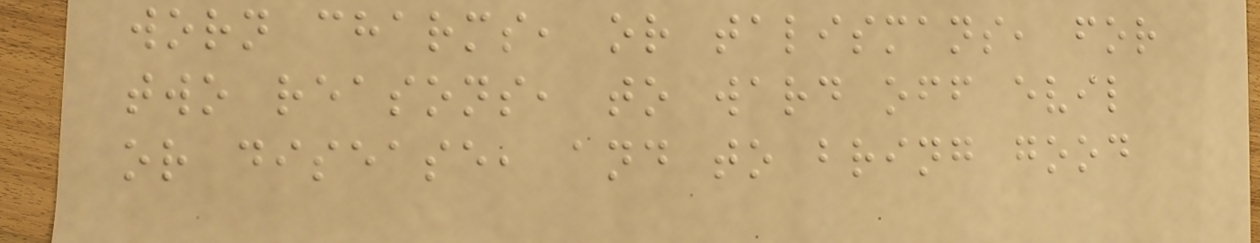worn charms, or talismans, for
two reasons, to ward off evil
or disease, and to bring good
